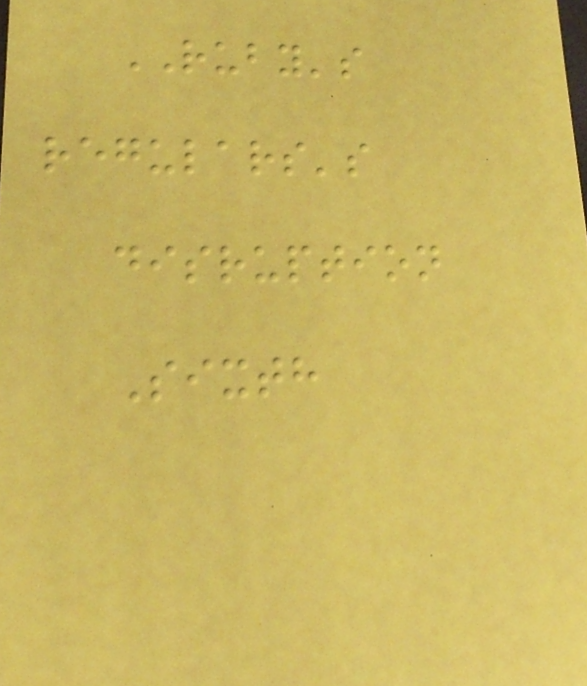RUBY's
regulars's
disruption
Sixth
